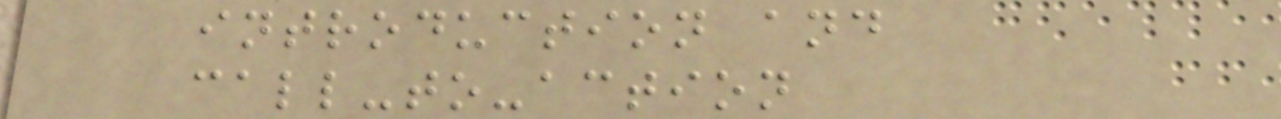introduction and
call-to-action
